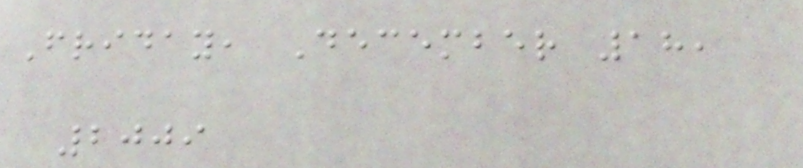Friday, December 18,
2009
